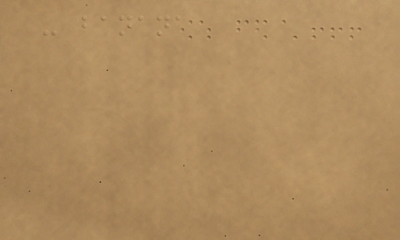- banana
